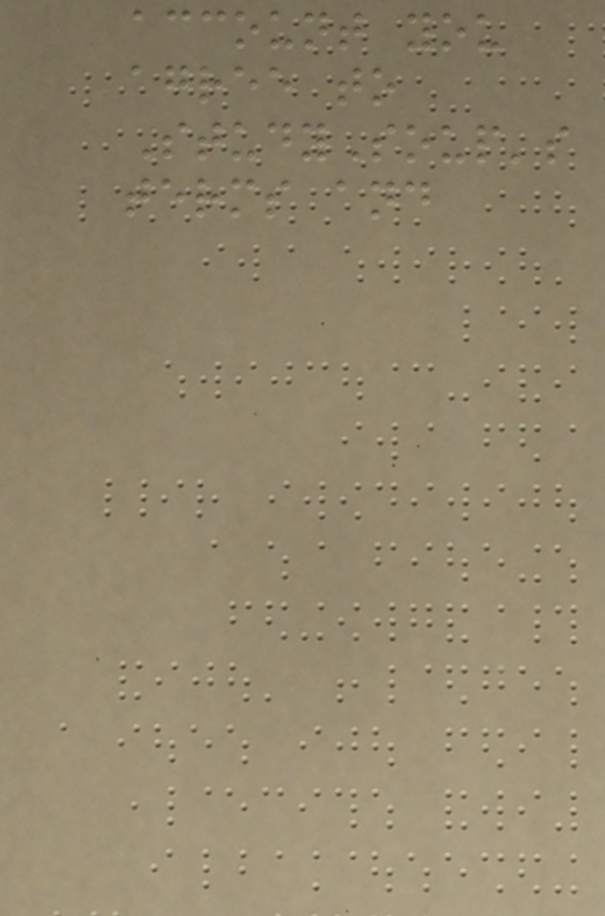account you
agree to
StudySoup's
terms and
